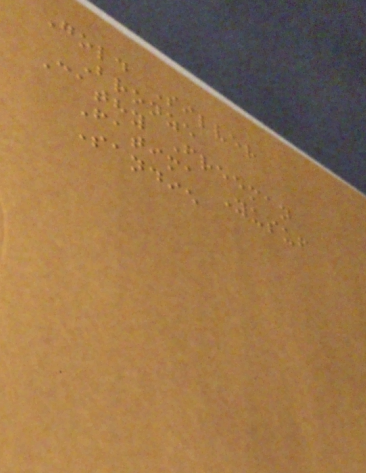Gold Silver
Bronze
Cathy Freeman
Fatima Yusuf
Sandie
